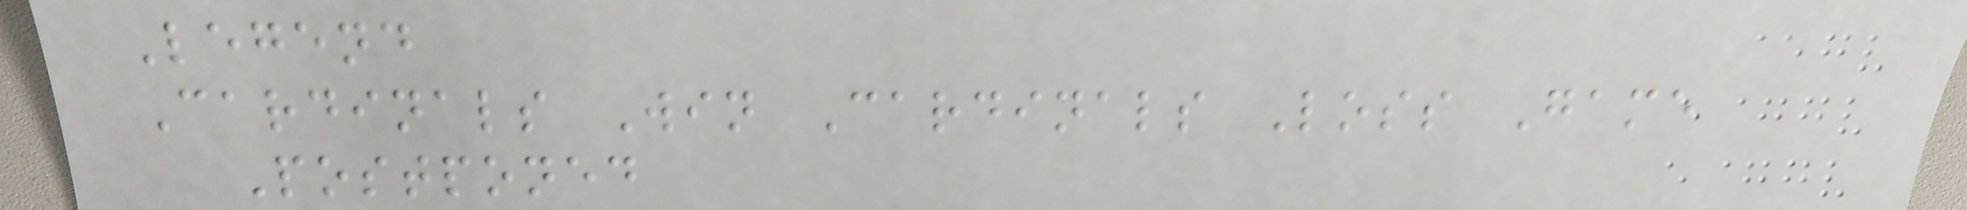Legend
Cardinals Win Cardinals Loss Game
Postponed
